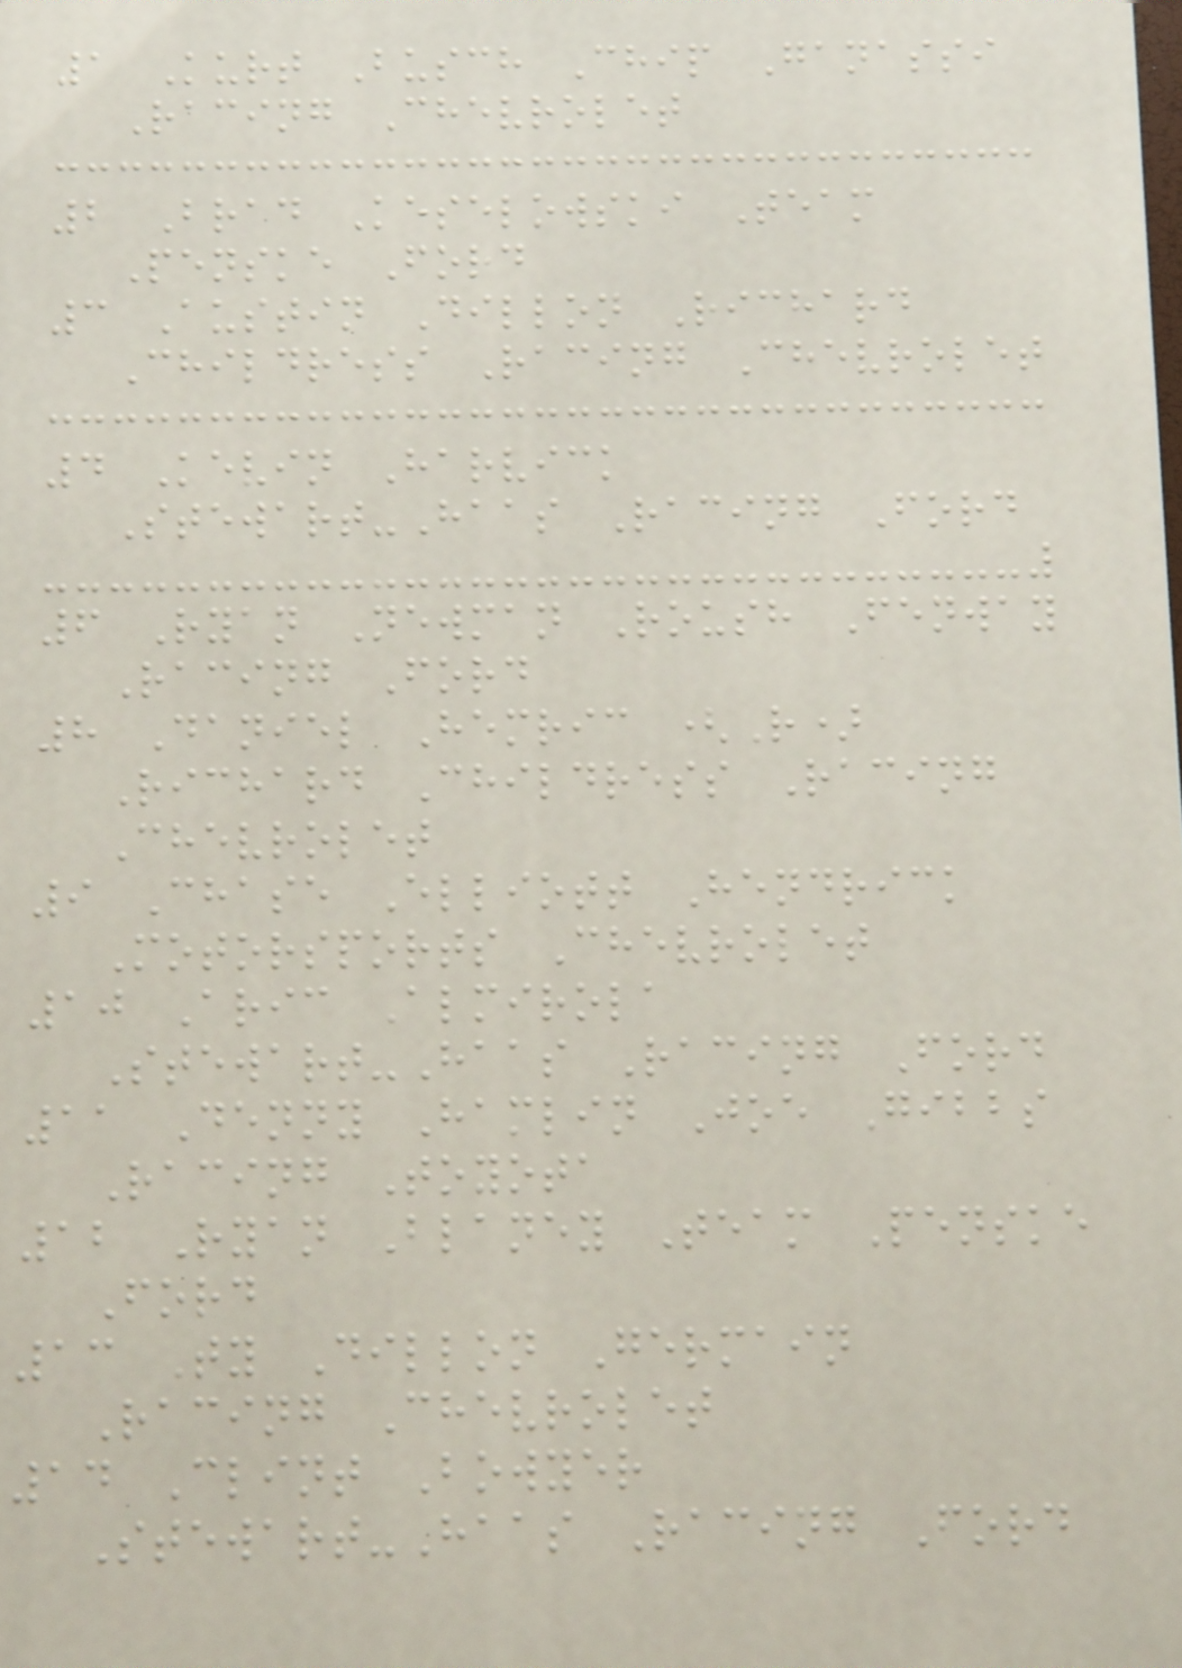1 Kurt Busch Chip Ganassi
Racing Chevrolet
2 Brad Keselowski Team
Penske Ford
3 Austin Dillon Richard
Childress Racing Chevrolet
4 Kevin Harvick
Stewart-Haas Racing Ford
6 Ryan Newman Roush Fenway
Racing Ford
8 Daniel Hemric (R)
Richard Childress Racing
Chevrolet
9 Chase Elliott Hendrick
Motorsports Chevrolet
10 Aric Almirola
Stewart-Haas Racing Ford
11 Denny Hamlin Joe Gibbs
Racing Toyota
12 Ryan Blaney Team Penske
Ford
13 Ty Dillon Germain
Racing Chevrolet
14 Clint Bowyer
Stewart-Haas Racing Ford
